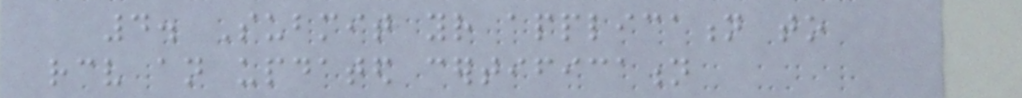4. Submit your application to
receive an updated certification
